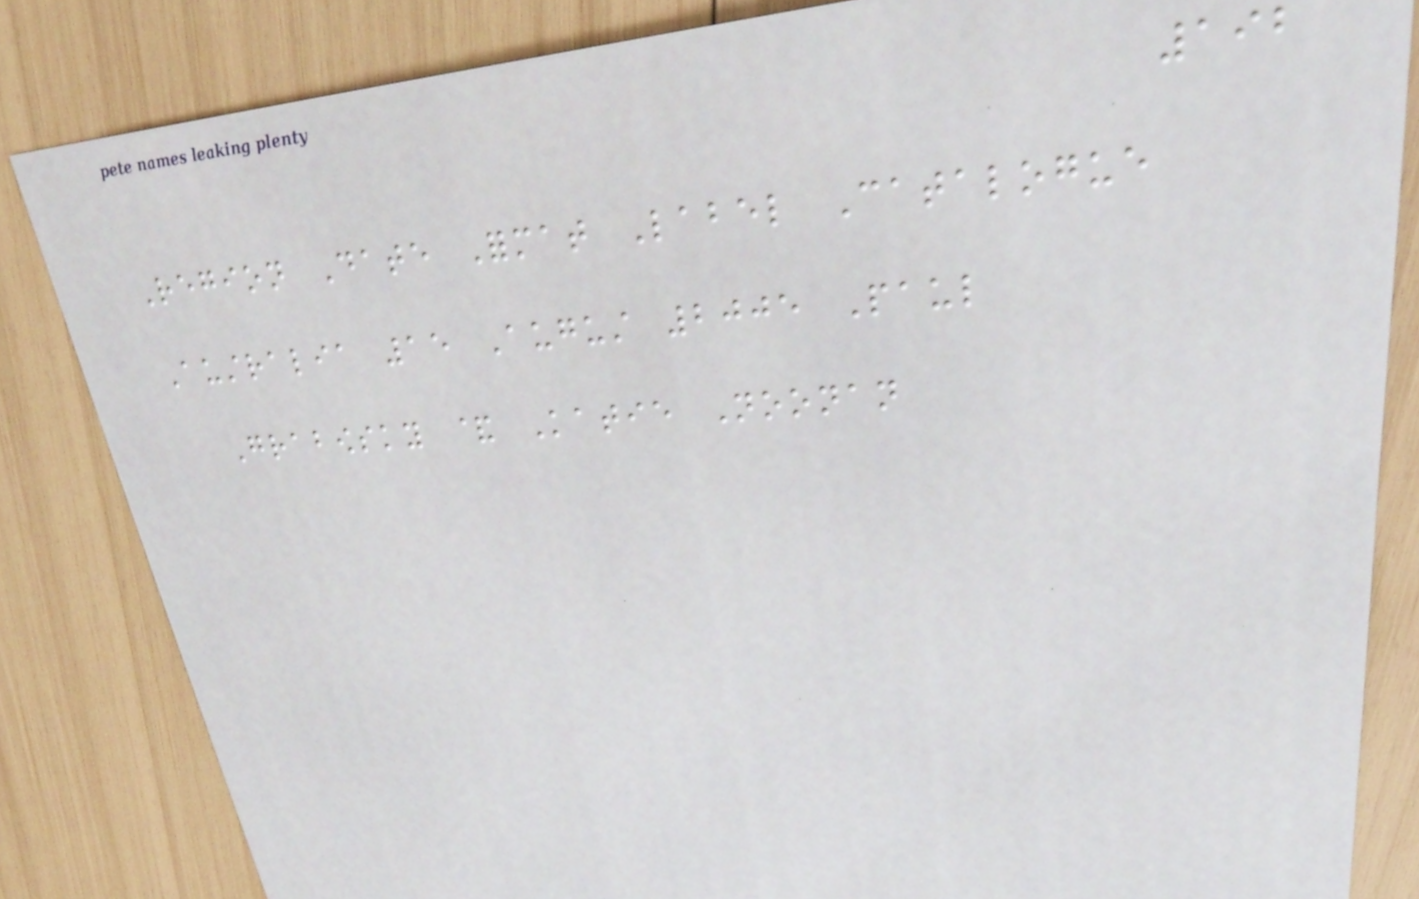192
Region Date Format Label Catalogue
Australia 15 August 2005 Paul
Grabowsky & Katie Noonan
